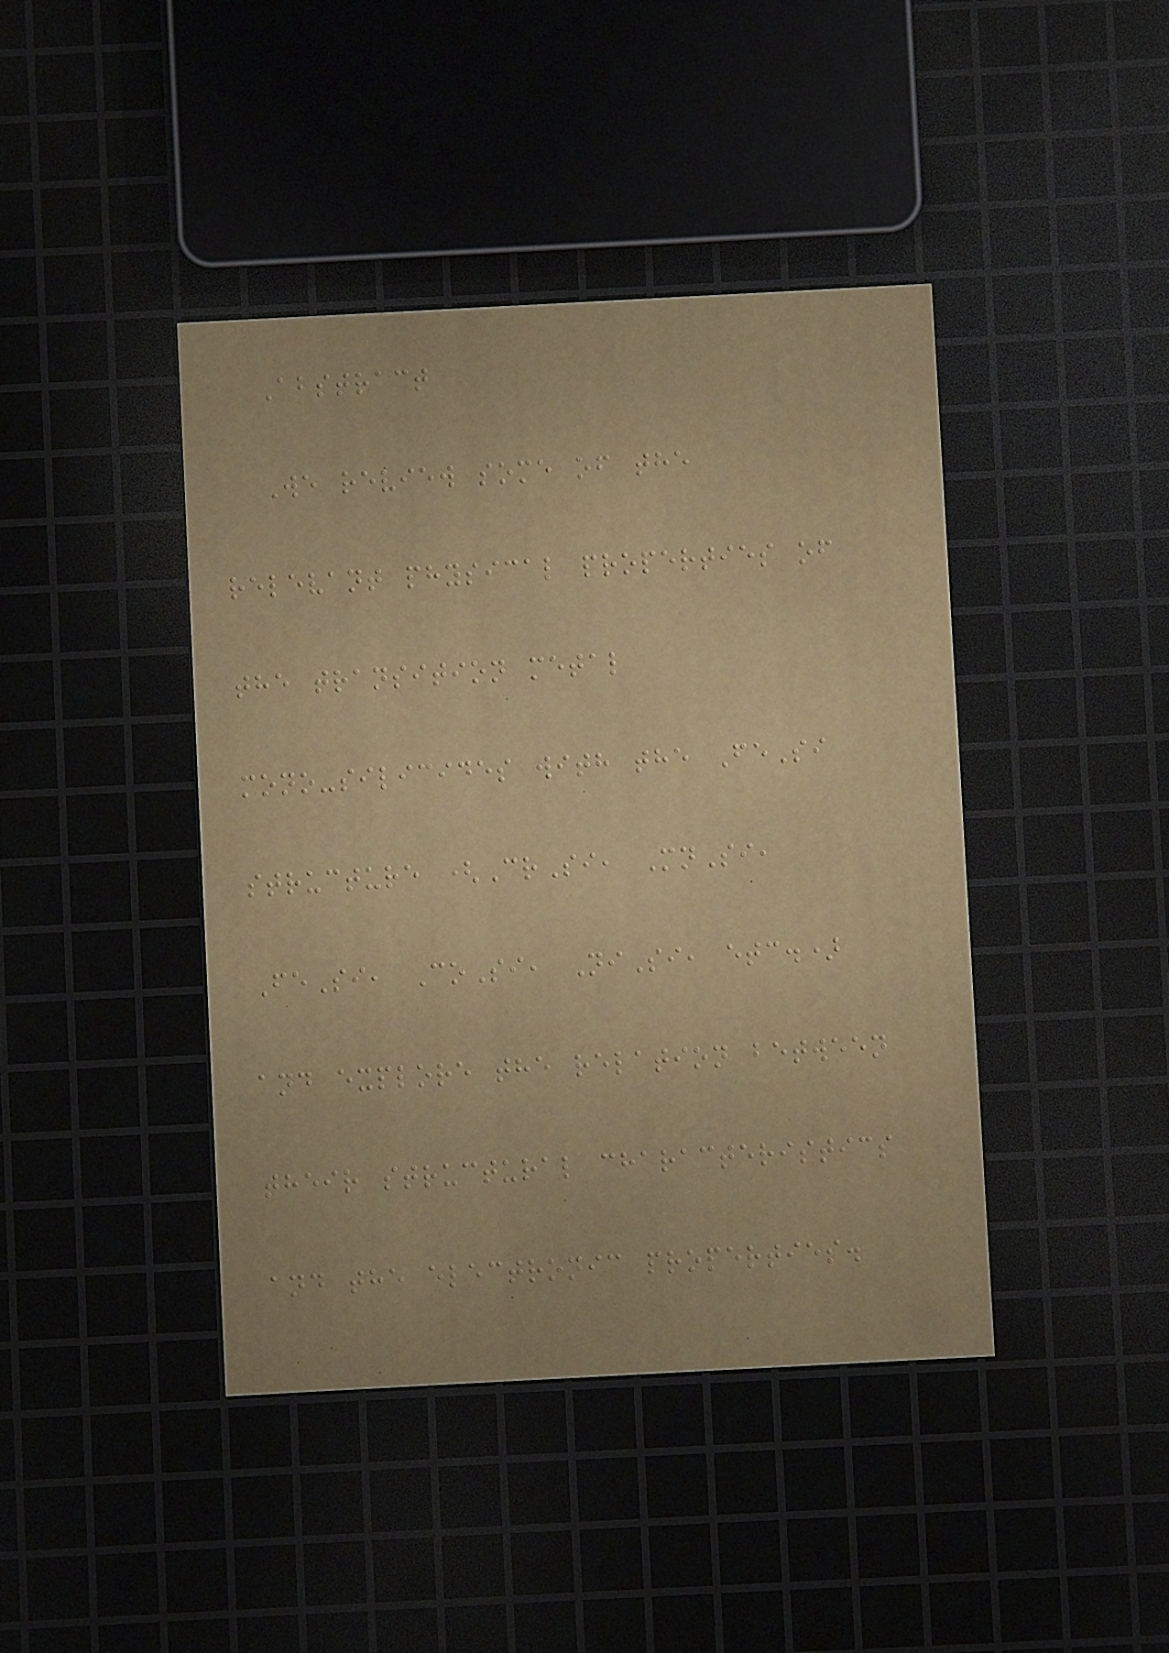Abstract
We review some of the
relevant physical properties of
the transition metal
mono-silicides with the FeSi
structure (CrSi, MnSi,
FeSi, CoSi, NiSi, etc.)
and explore the relation between
their structural characteristics
and the electronic properties.
